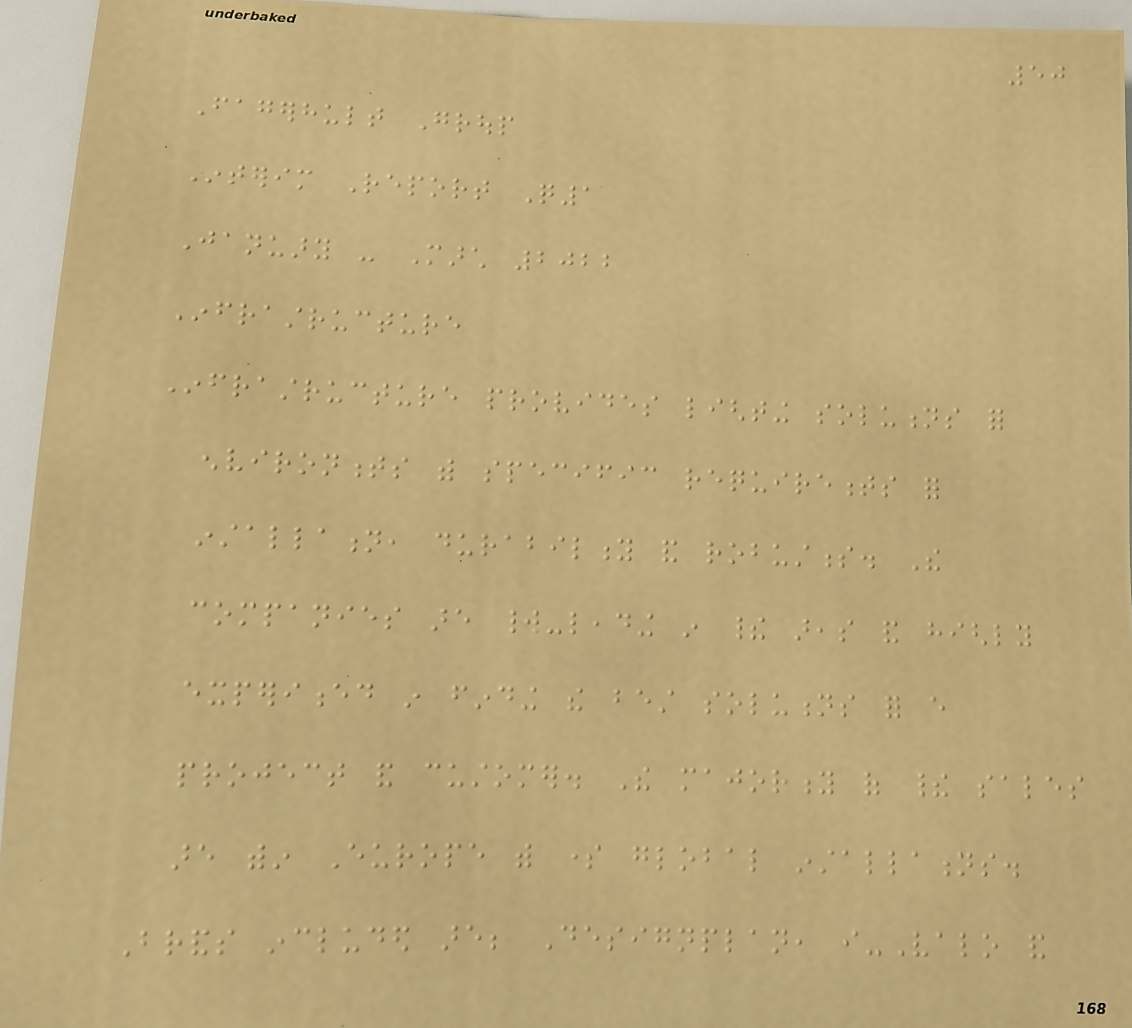50
Fagerhult Group
Interim Report Q1
January - March 2022
Infrastructure
Infrastructure provides lighting solutions for
environments with specific requirements for
installation, durability and robustness. The
companies are world-leading in their areas and highly
experienced in finding the best solutions for every
project and customer. The majority of their sales
are within Europe with some global installations.
Brands included are; Designplan, i-Valo and
